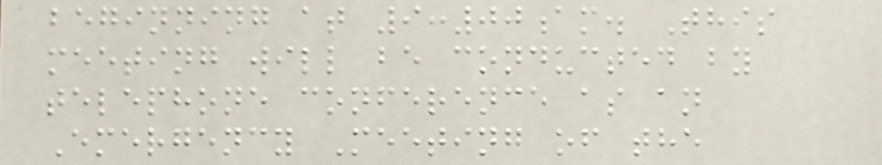beginning at 9:00am. This
meeting will be conducted by
telephone conference as an
Emergency Meeting of the
